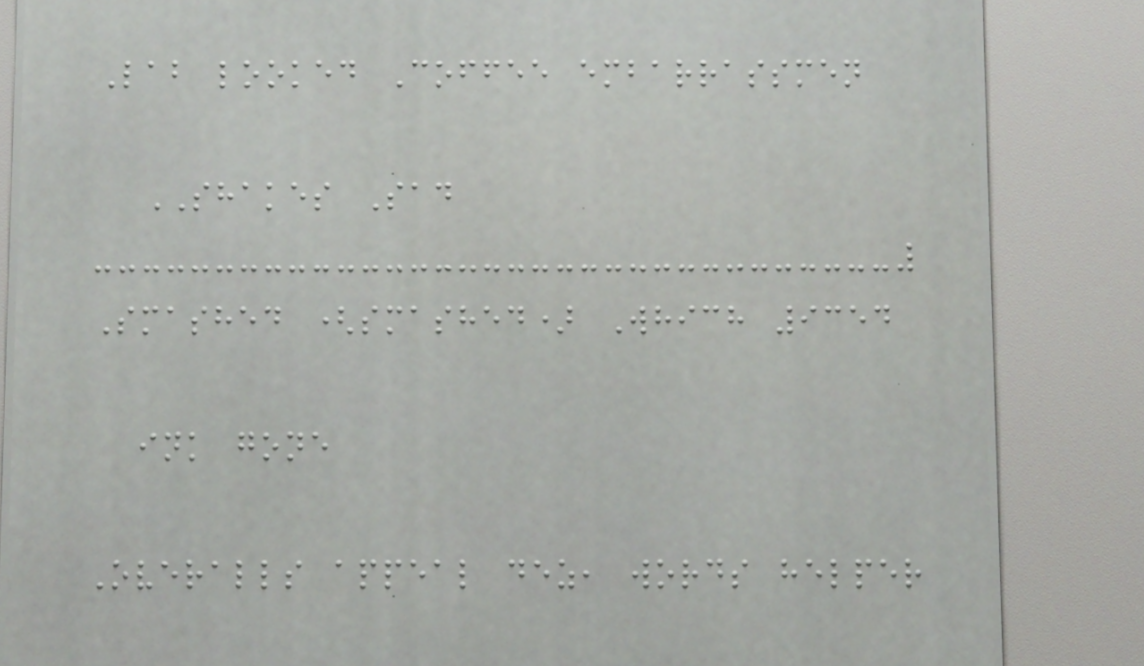Lab looked Coffee embarrassmen
SHAKES Sad
Smashed (smashed) Which 9354
ink gone
Overalls appeal dez, words helper
